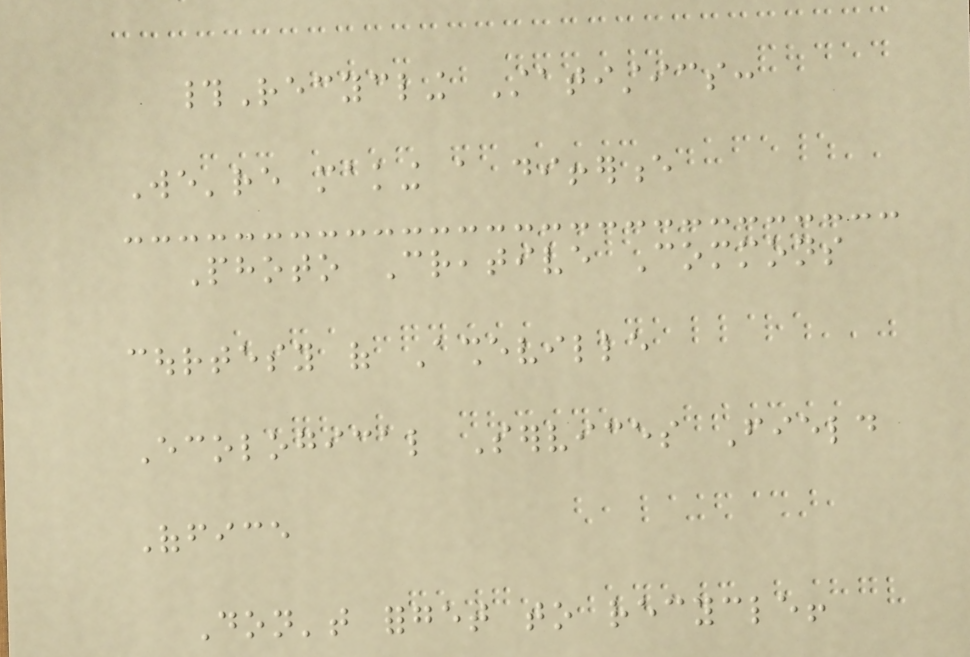#Recycling Statistics:
We're making a difference
Photo Creative Commons
courtesy of Asheville
Ecological Services Field
Office
Don't forget to recycle!
